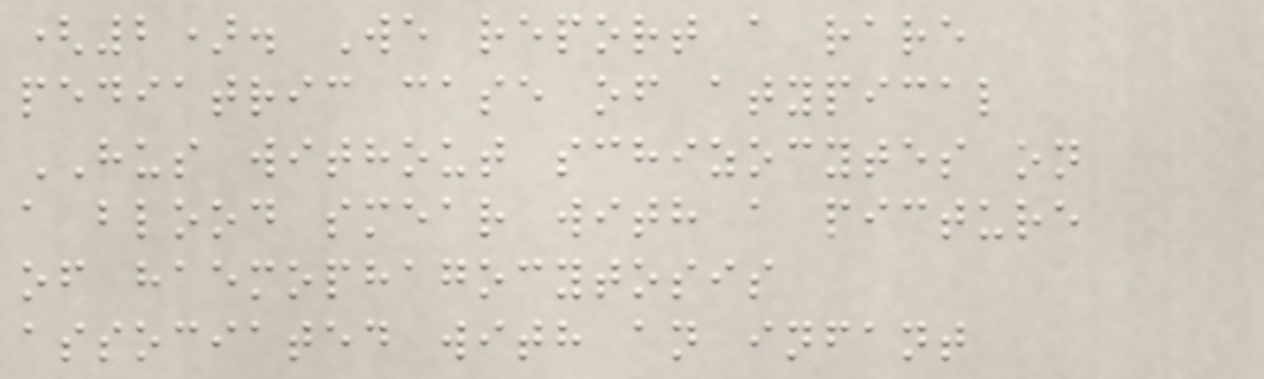(2). We report a rare
pediatric case of atypical
HUS without schizocytes on
a blood smear with a picture
of haemophagocytosis
associated with an infant
